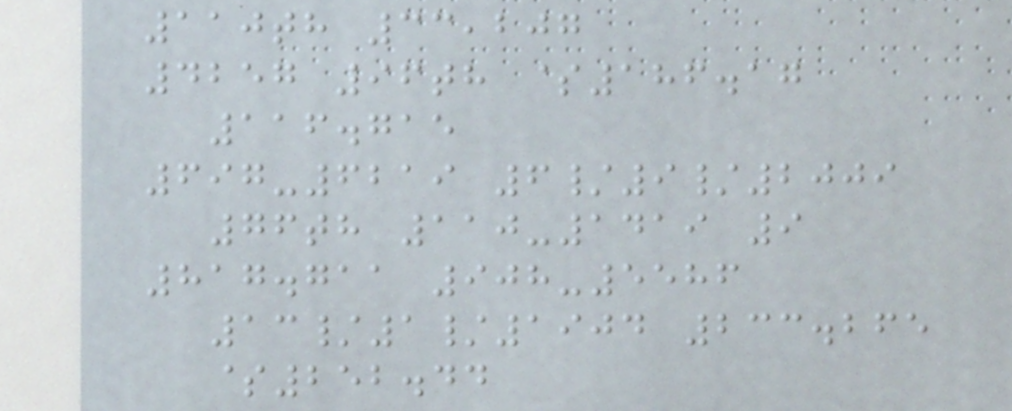110th 33,207
4257 96th $186.17
116.715
697-6219 6/9/2009
76th 110-1419 9
817.711 908-5586
13/1/1904 233.265
$252.44
